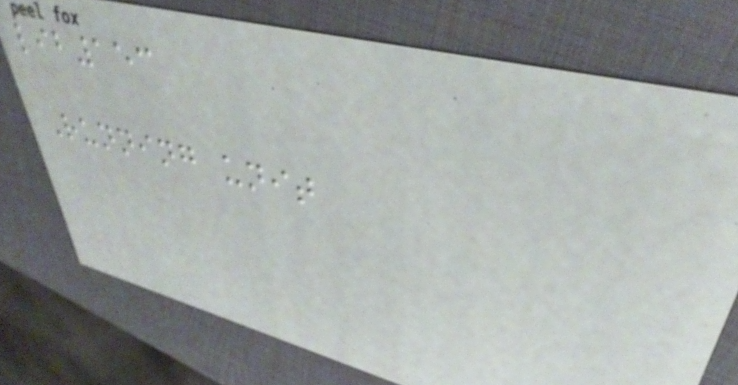lib153
Running unit
